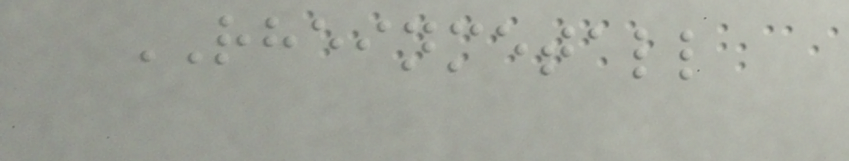RHEINMETALL
